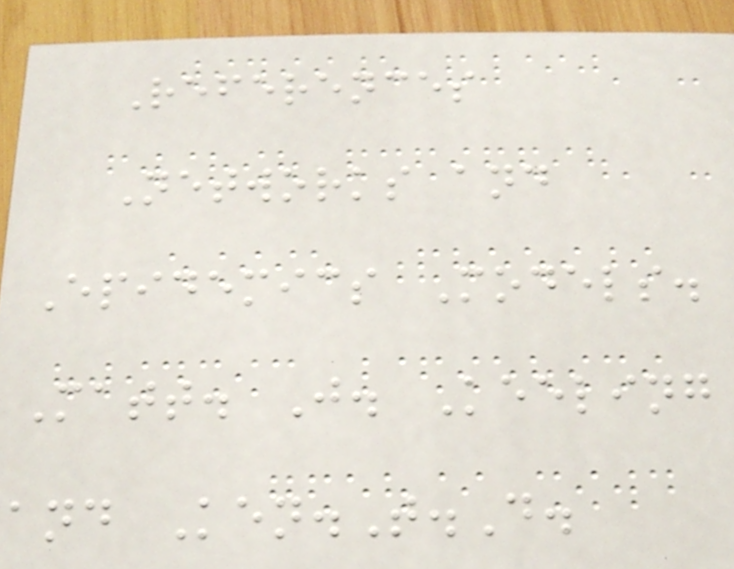References
Networks and
Epidemics Models.
Matt. J. Keeling
and Ken.T.D.
